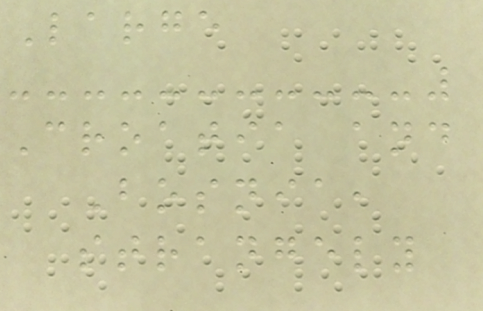Large
Croatia and
Bosnia,
strangely
